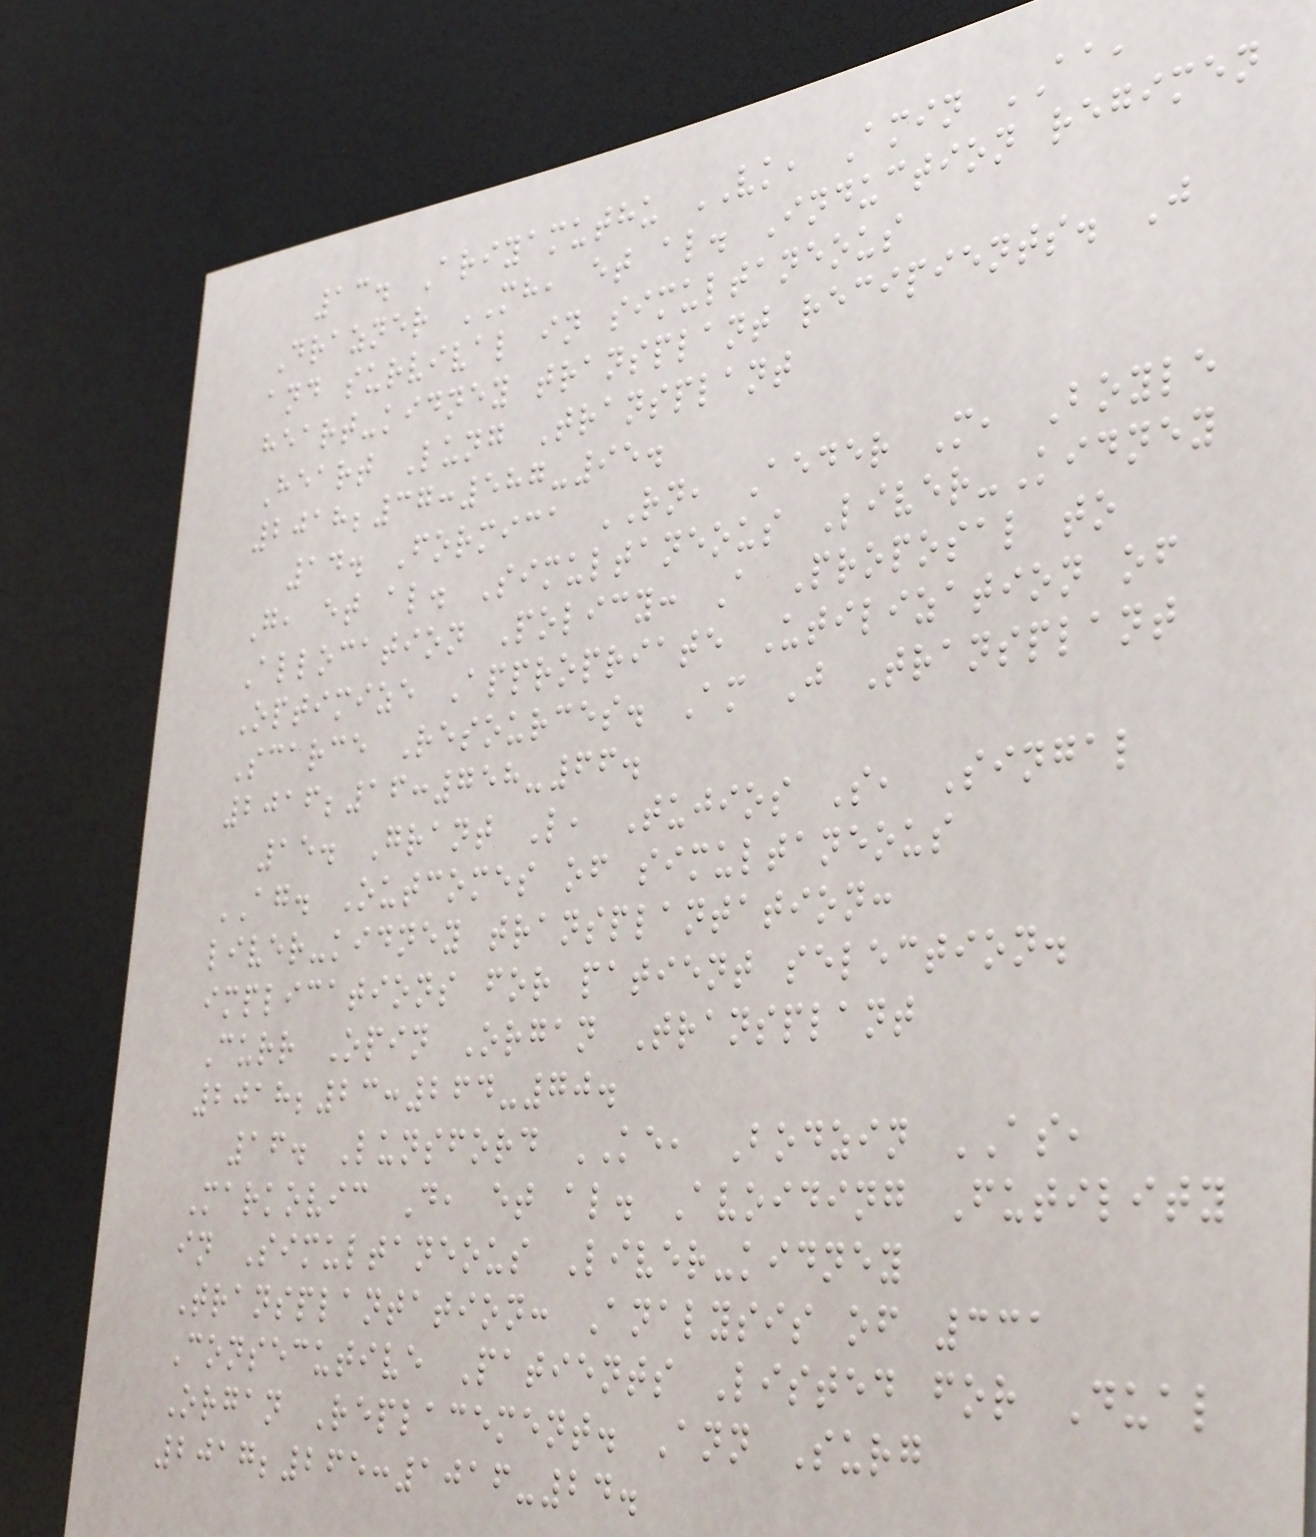13. Ariyamuthu VK, Amin AA,
Drazner MH, et al. Induction regimen
and survival in simultaneous
heart-kidney transplant recipients. J
Heart Lung Transplant
2018;37:587-95.
14. Formica RN, Aeder M, Boyle
G, et al. Simultaneous Liver-Kidney
Allocation Policy: A Proposal to
Optimize Appropriate Utilization of
Scarce Resources. Am J Transplant
2016;16:758-66.
15. Grant L, Tujios S, Singal
AG. Outcomes of simultaneous
liver-kidney transplantation:
implications for patient selection.
Curr Opin Organ Transplant
2018;23:264-70.
16. Lunsford KE, Bodzin AS,
Markovic D, et al. Avoiding Futility
in Simultaneous Liver-kidney
Transplantation: Analysis of 331
Consecutive Patients Listed for Dual
Organ Replacement. Ann Surg
2017;265:1016-24.
